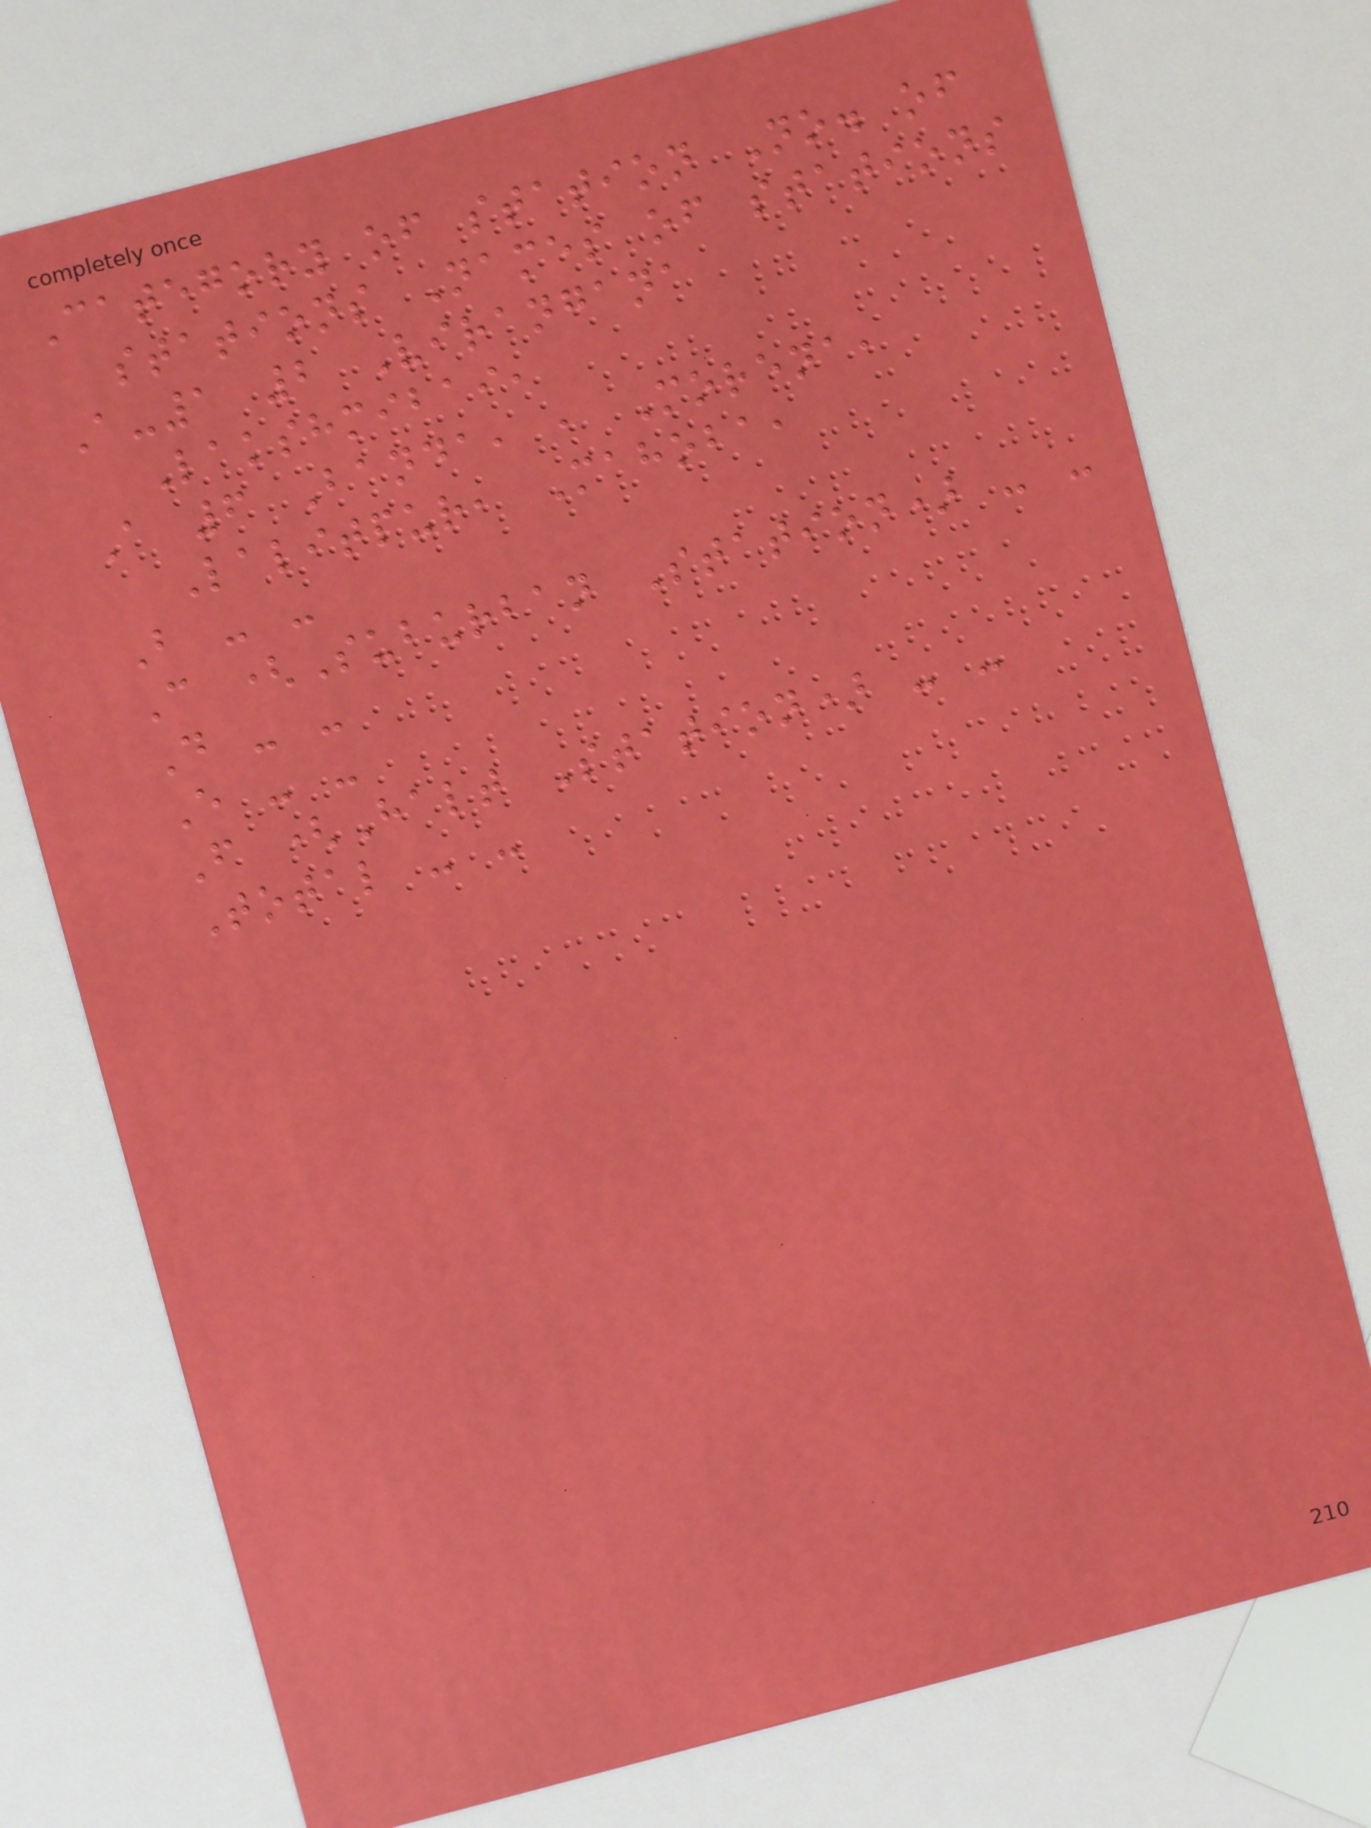Category of station No. of
stations Names of stations
A-1 2 Virangana
Lakshmibai,
A 6 Banda, , Morena,
Lalitpur, Mahoba,
B - -
C (Suburban Station) - -
D - -
E - -
F (Halt Station) - -
Total - -
